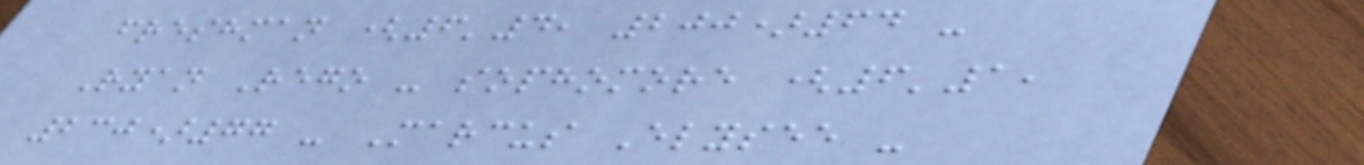freshman (6'4, 200)64 -
Ryan Rego - sophomore (6'1,
230)77 - Marcus Elysee -
